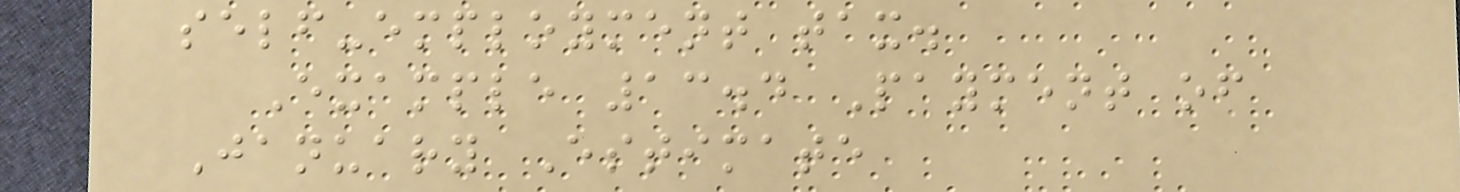self-employment tax.
Example 13.4 Payment of
January Estimate
